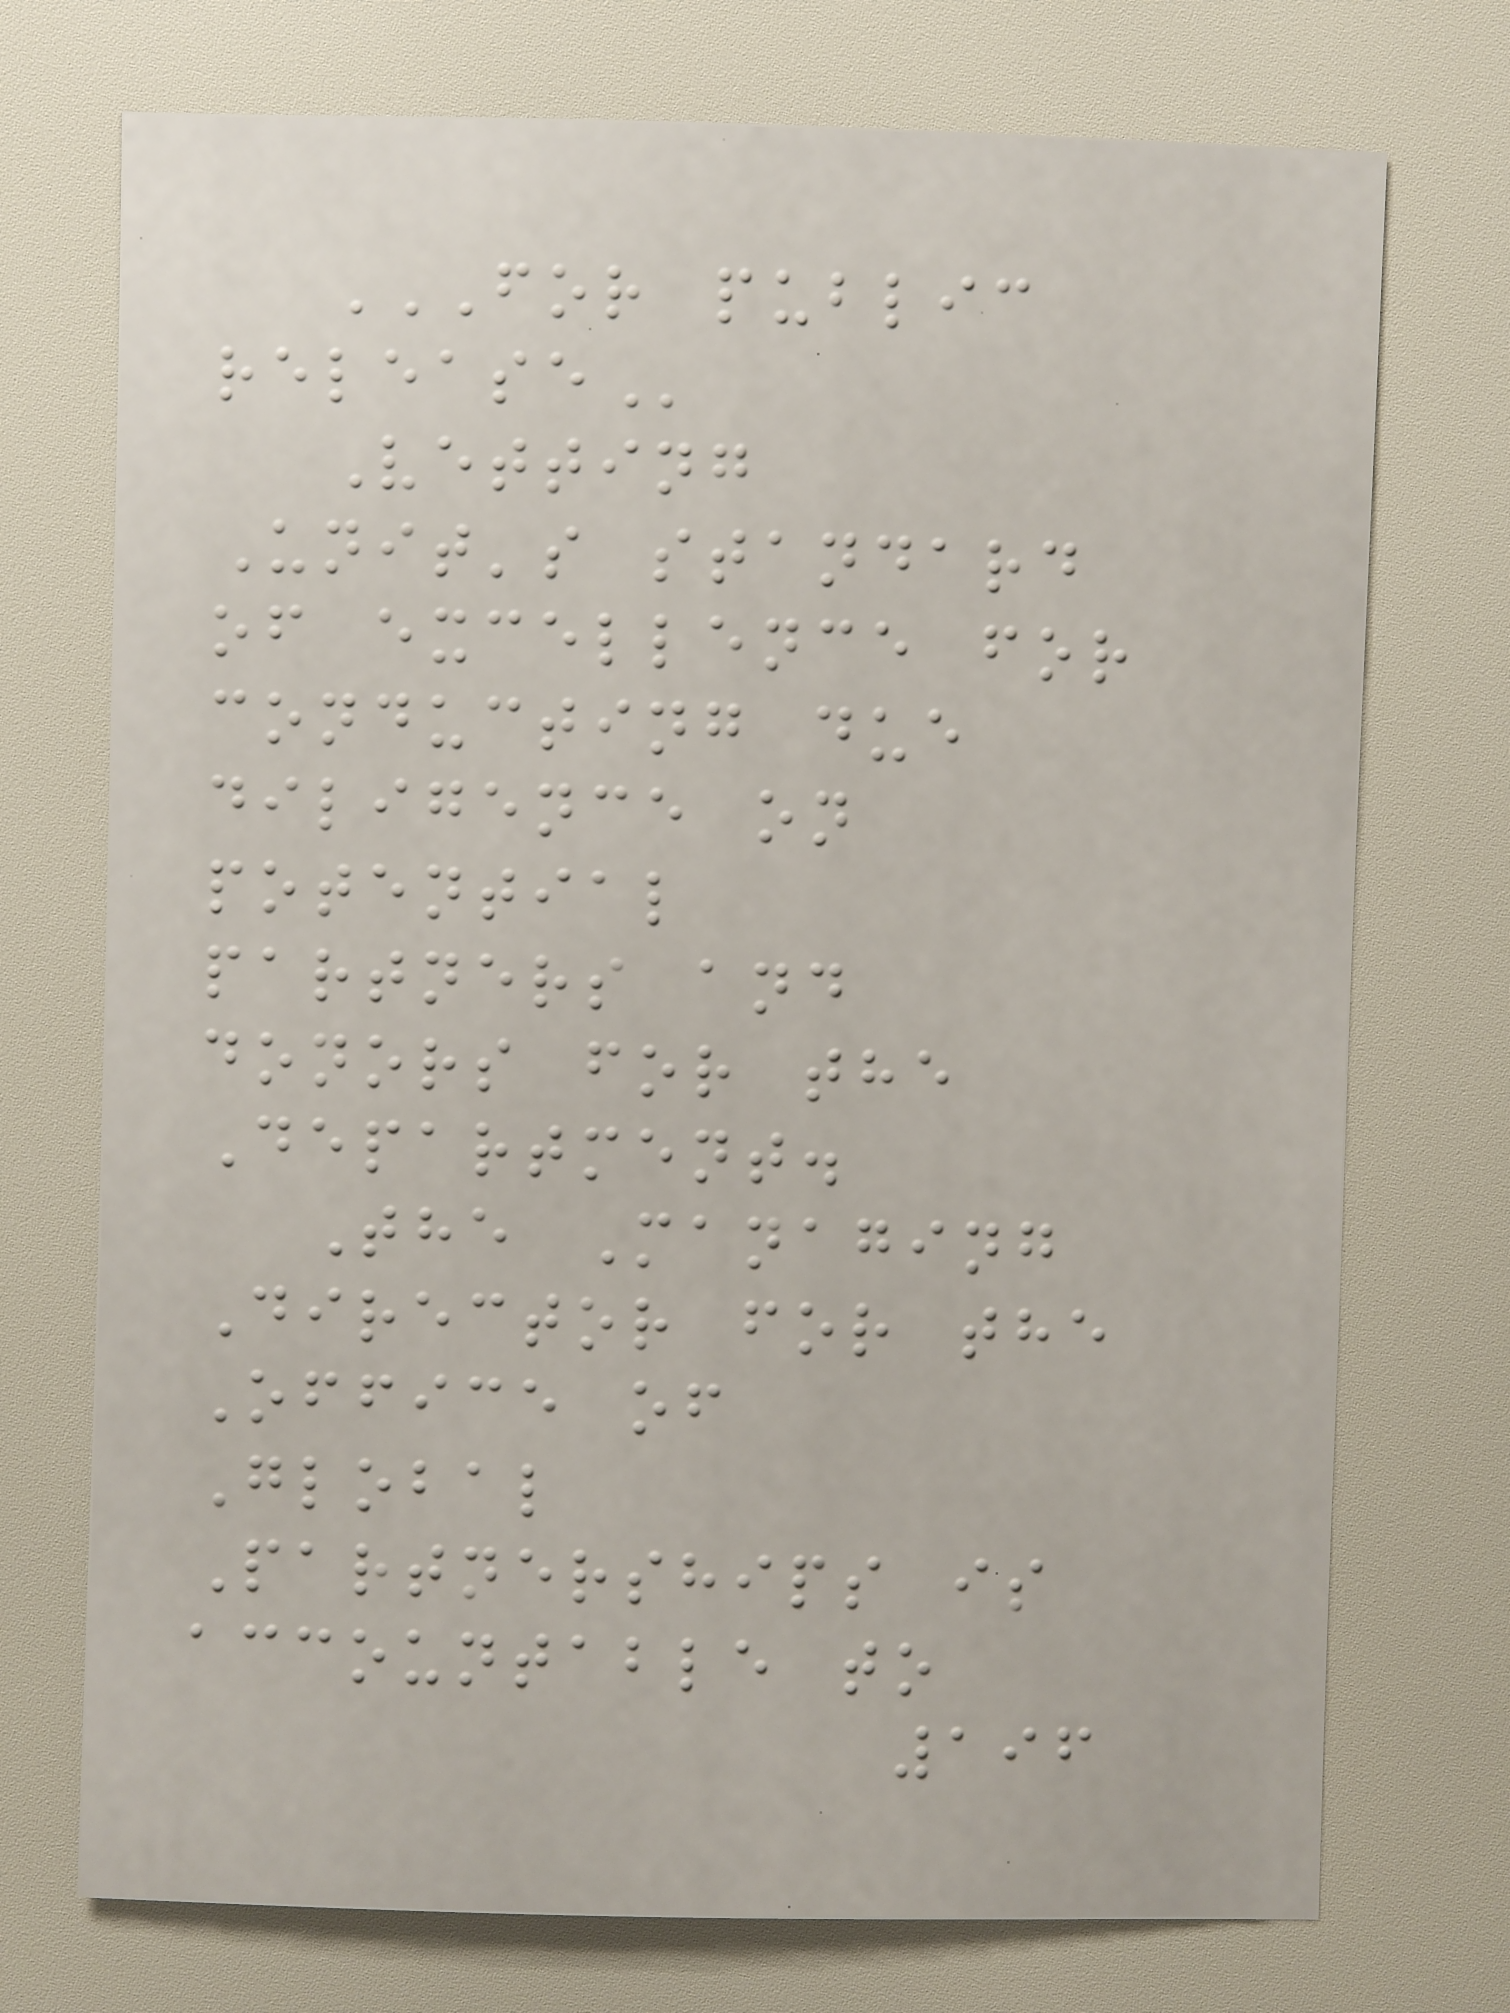FOR PUBLIC
RELEASE
Vetting
Unit's standard
of excellence for
conducting due
diligence on
potential
partners and
donors for the
Department.
The Managing
Director for the
Office of
Global
Partnerships is
accountable to
196
